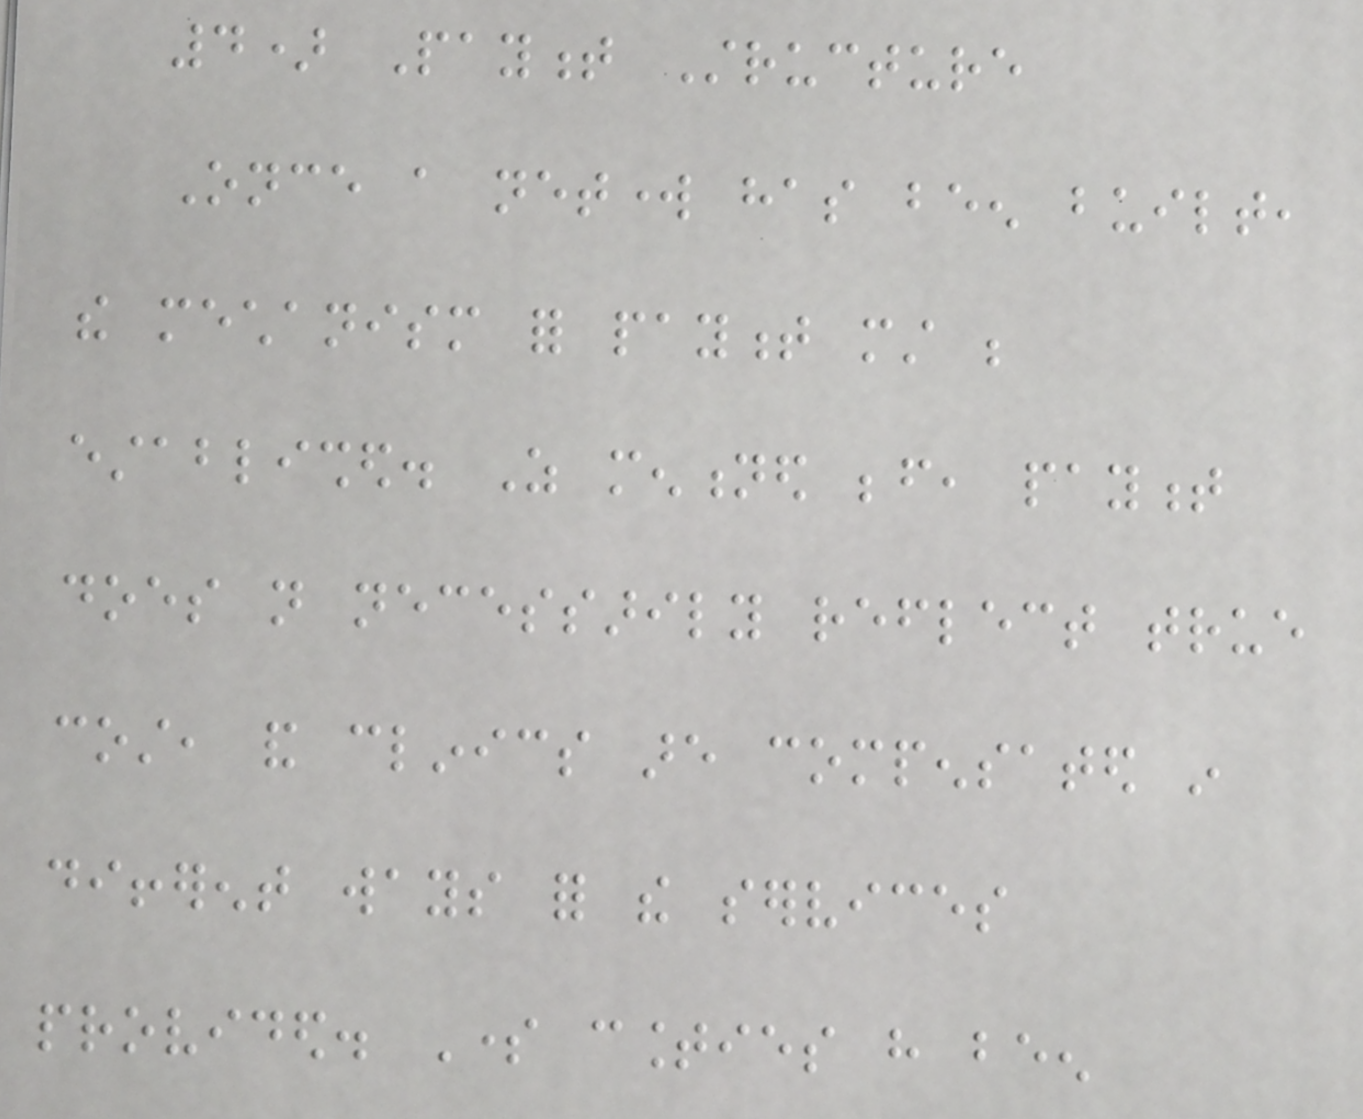4) Payment Structure
Once a network has been built,
the mechanism for payment must be
established. As mentioned before, payment
does not necessarily reflect true
cost, and clinics are compensated in
different ways for the services
provided. Some counties have been
